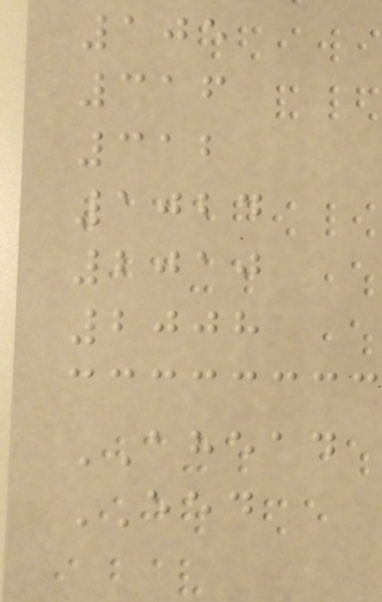105
316
312
1024
2010
2008
AHEAD
EED
